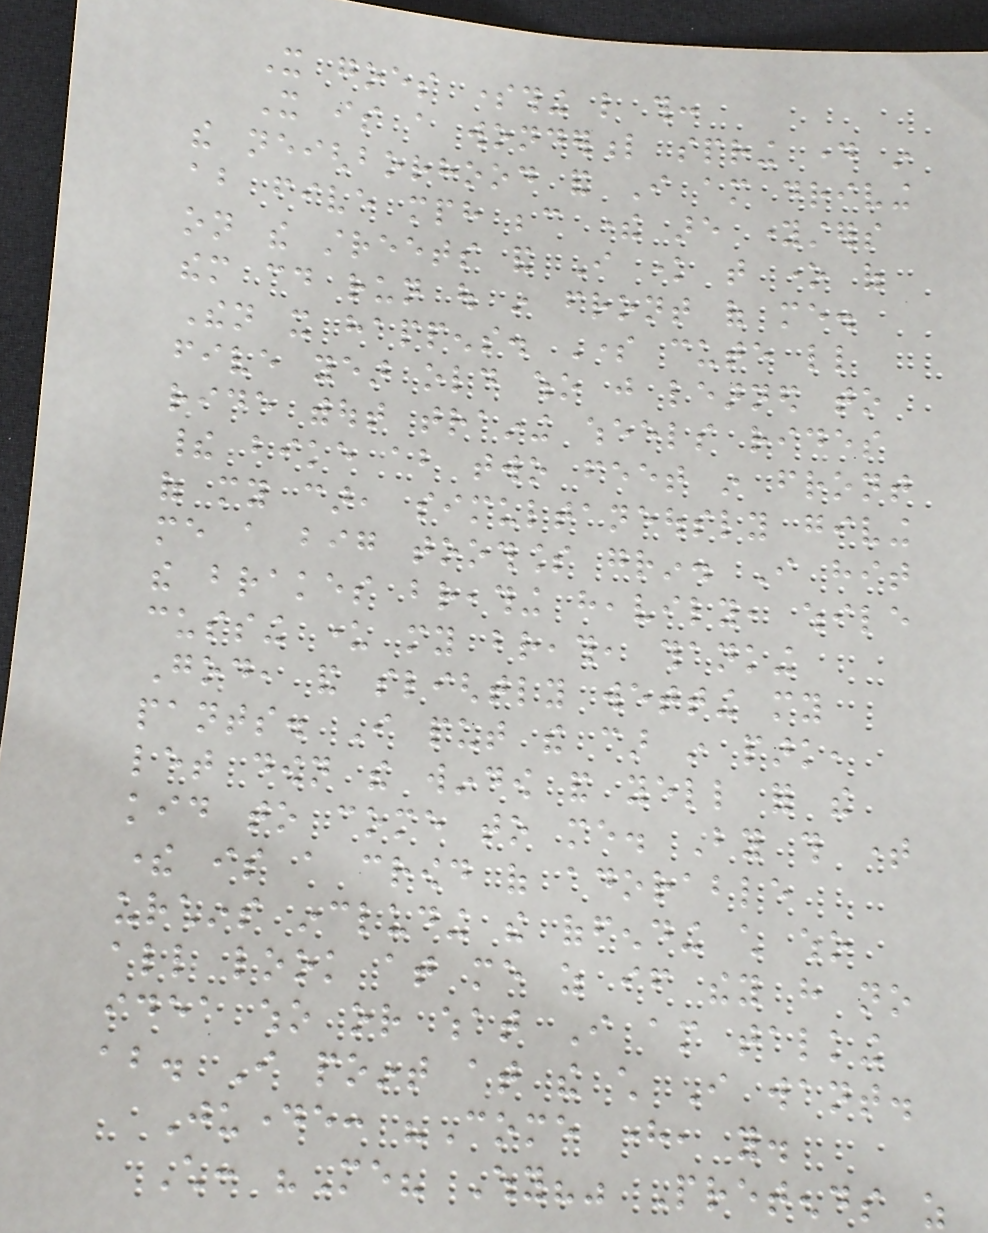It goes something like this:
It is a wonderful spring day in
the neighborhood and I am driving
about five mph because there are youngsters
on the streets and I know that one of
them could run out in front of me.
Then it happens. Some cute little
five year old who just learned to
ride without training wheels rides
their bike about two feet in front
of my car, simultaneously giving
me a big toothless grin. I hit
the brakes breathing heavily, while
cussing under my breath, thanking
God, and slightly wetting my
pants. I put the car in park,
let down the window and yell for the
kid to come to me. By this time
there is a crowd of adorable
urchins including the offending child who
all look at me as if they have no
idea who or what I am talking
about. I point at the child I want.
Judaye: "Come here, you.
Child: "Me? Why?" Pretends as
